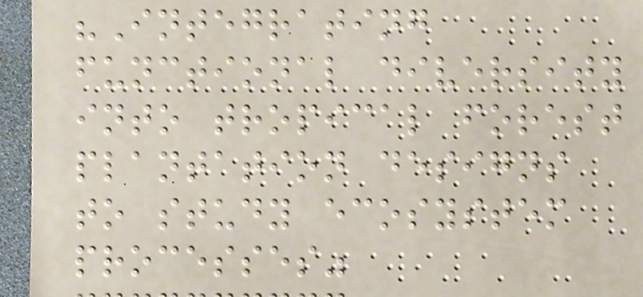"Integrating
functional diversity
into tropical forest
plantation designs
to study ecosystem
processes"
